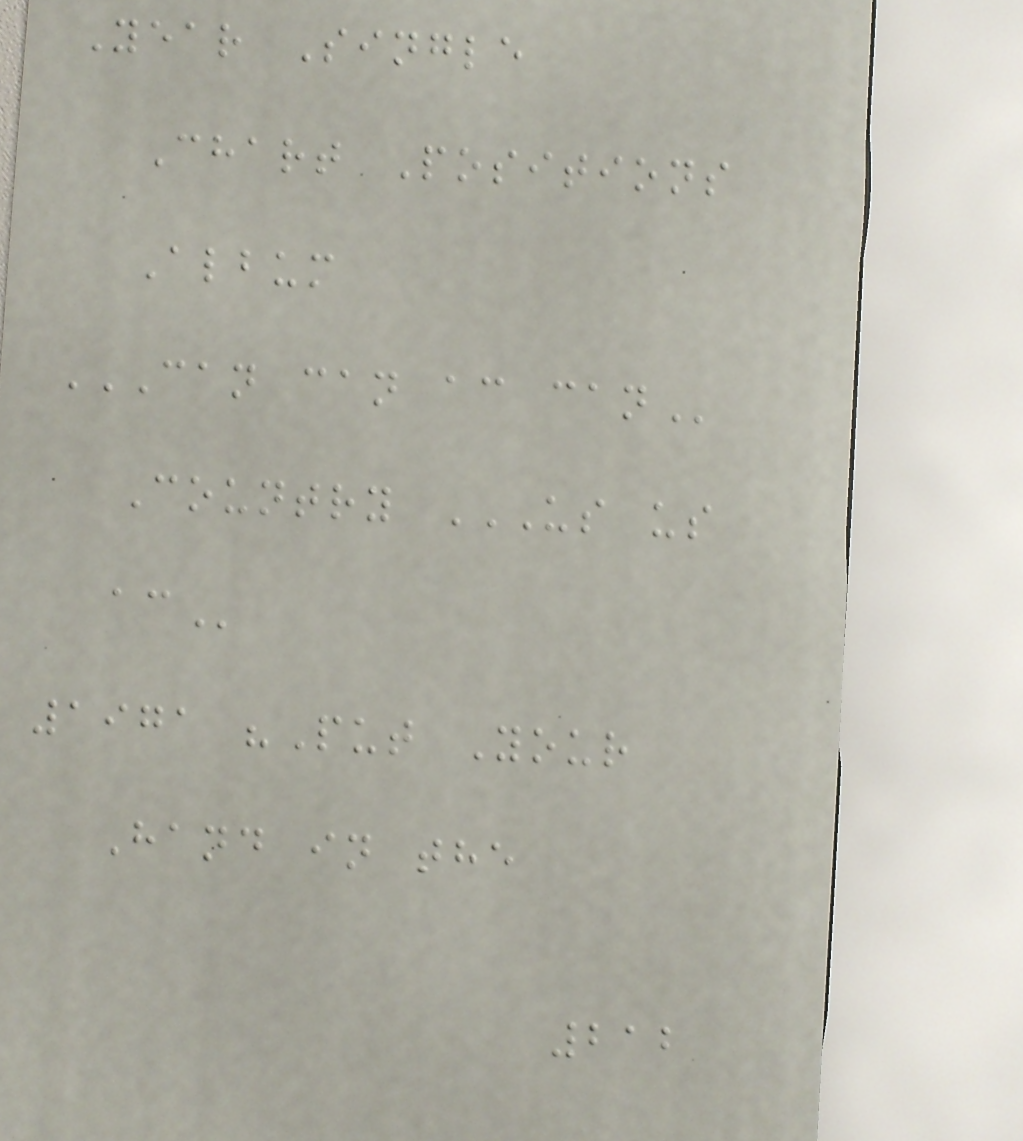Year Single
Chart Positions
Album
CAN CAN AC CAN
Country US US
AC
1971 "Put Your
Hand in the
212
